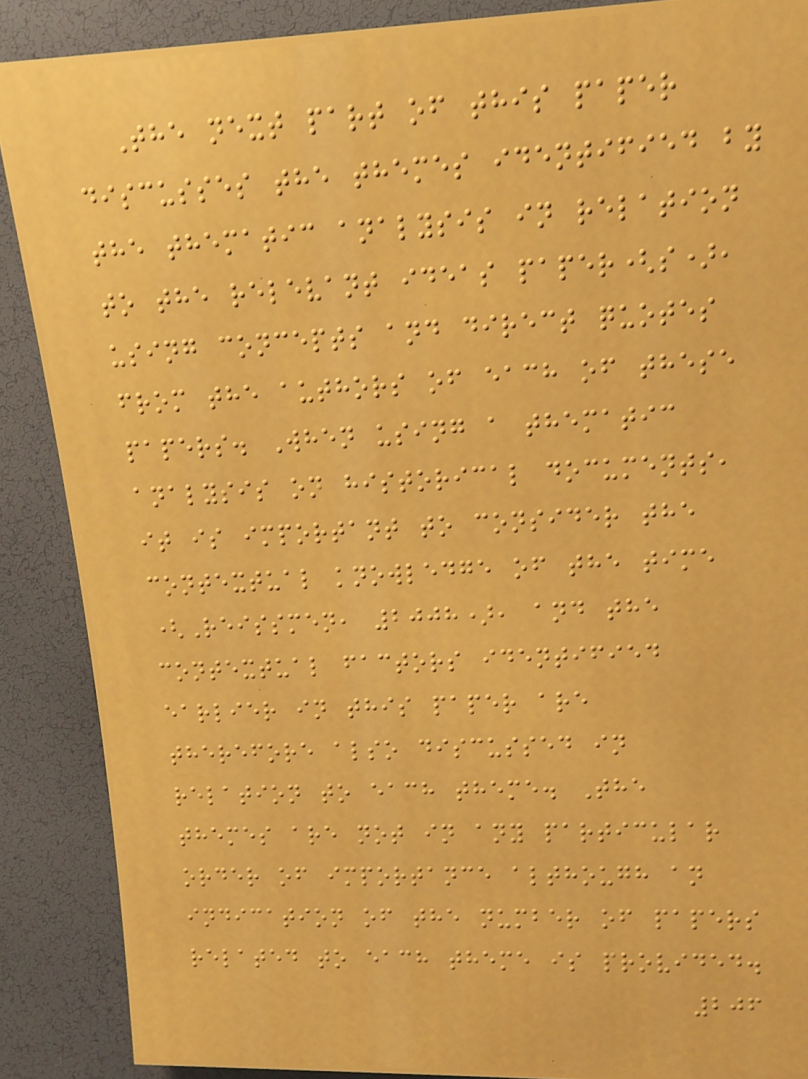The next part of this paper
discusses the themes identified by
the thematic analysis in relation
to the relevant ideas paper(s),
using concepts and direct quotes
from the authors of each of these
papers. When using a thematic
analysis on historical documents,
it is important to consider the
contextual knowledge of the time
(Reissmen, 2008), and the
contextual factors identified
earlier in this paper are
therefore also discussed in
relation to each theme. The
themes are not in any particular
order of importance although an
indication of the number of papers
related to each theme is provided.
206
